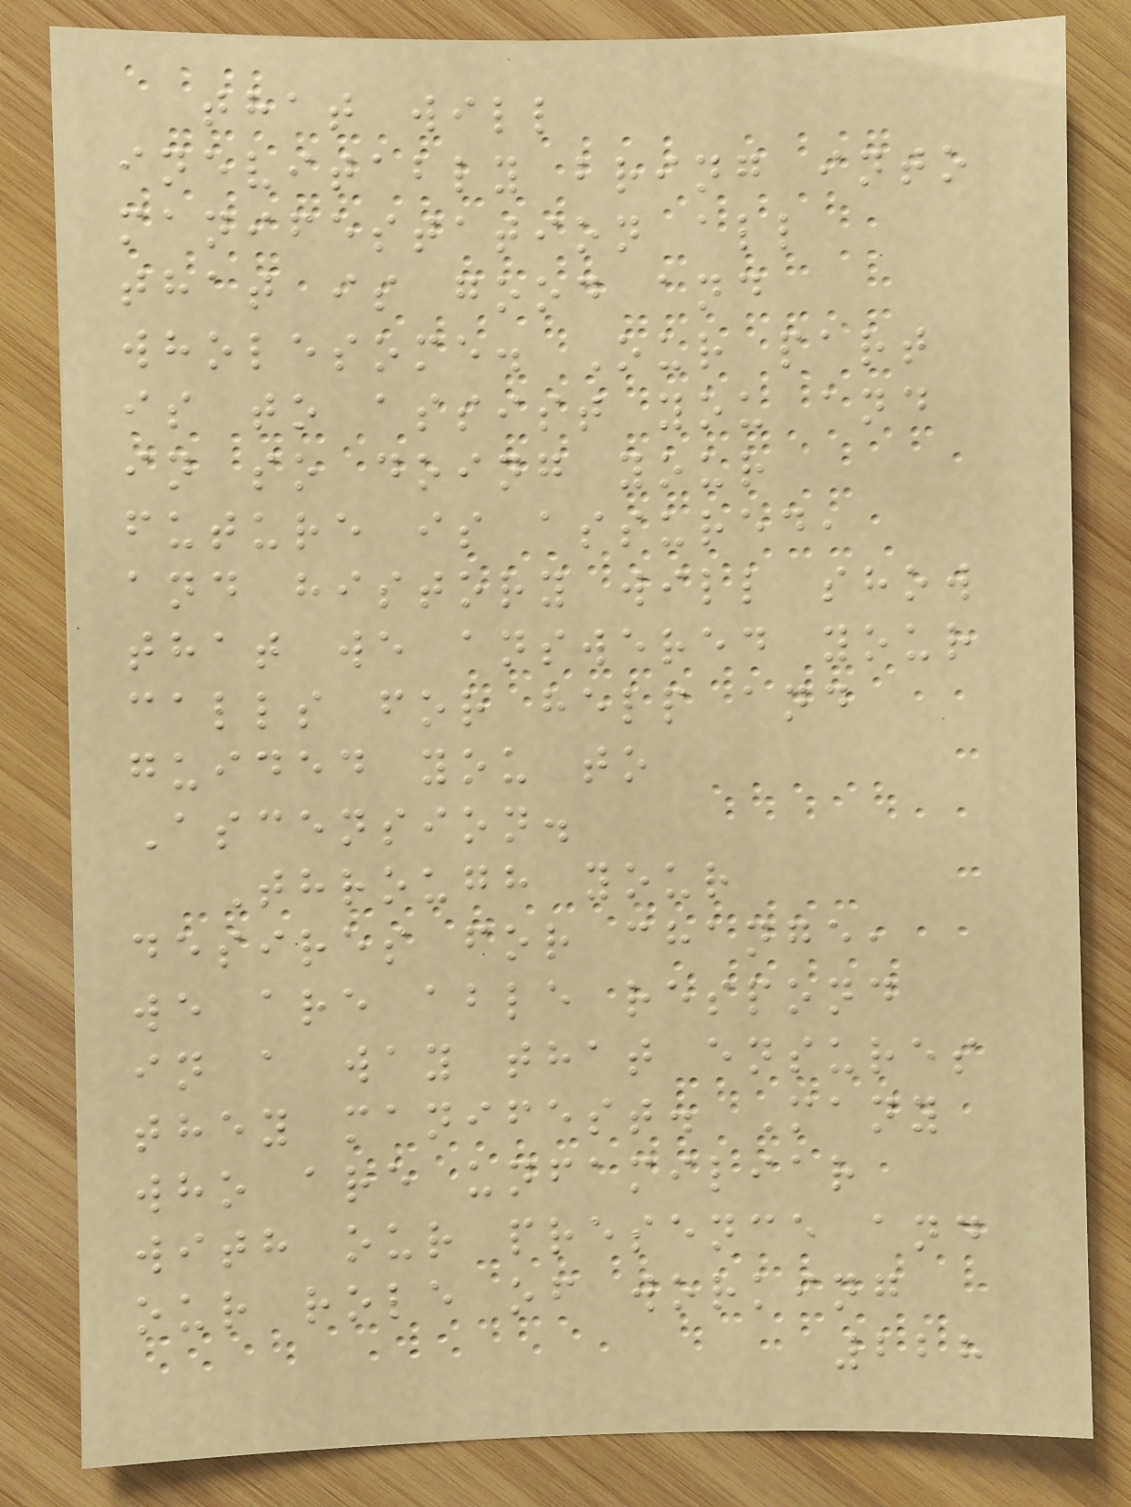that will
inevitably bring into
manifestation all
that is good and
wholesome. Our part
is to assist you and
in so doing your
future is assured,
and history will show
that we answered your
calls for help and
guided you to
Ascension.
Through your
desires for change,
we are able respond
in a way that ensures
they manifest. Many
who are unfamiliar
with our presence and
our role of working
228
